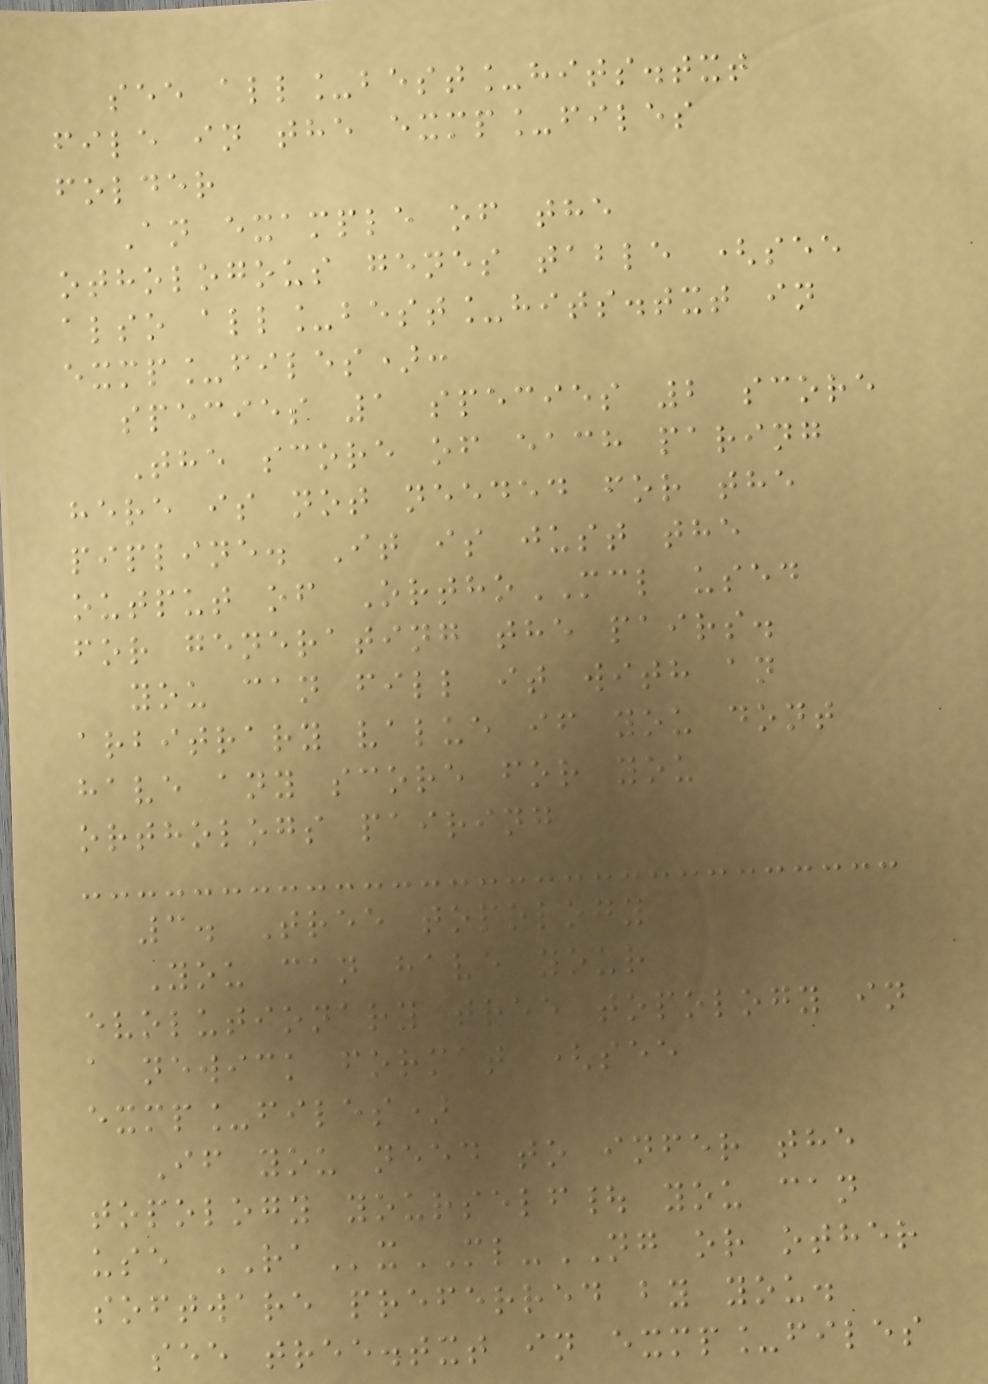see all_best_hits.txt
file in the exmp_files
folder
An example of the
othologous genes table (see
also all_best_hits.txt in
exmp_files):
species 1 species 2 score
The score of each paring
here is not needed for the
pipline. It is just the
output of OrthoMCL used
for generating the pairs.
you can fill it with an
arbitrary value if you dont
have any score for you
orthologs pairing
3. Tree topology
You can have your
evolutionary tree topology in
a newick format (see
exmp_files)
If you need to infer the
topology yourself| you can
use RAxML-NG or other
software preferred by you.
see tree.txt in exmp_files
